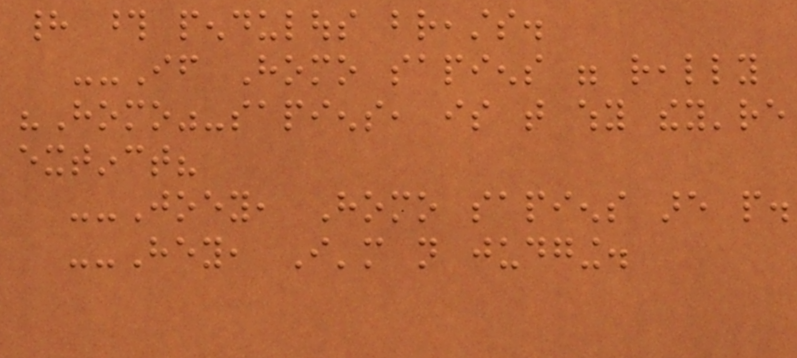had those pendulous breasts.
--If Homo sapiens were really
"Homo"-sapiens, is that why they're
extinct?
--Joey, Homo sapiens are people.
--Hey, I'm not judging.
